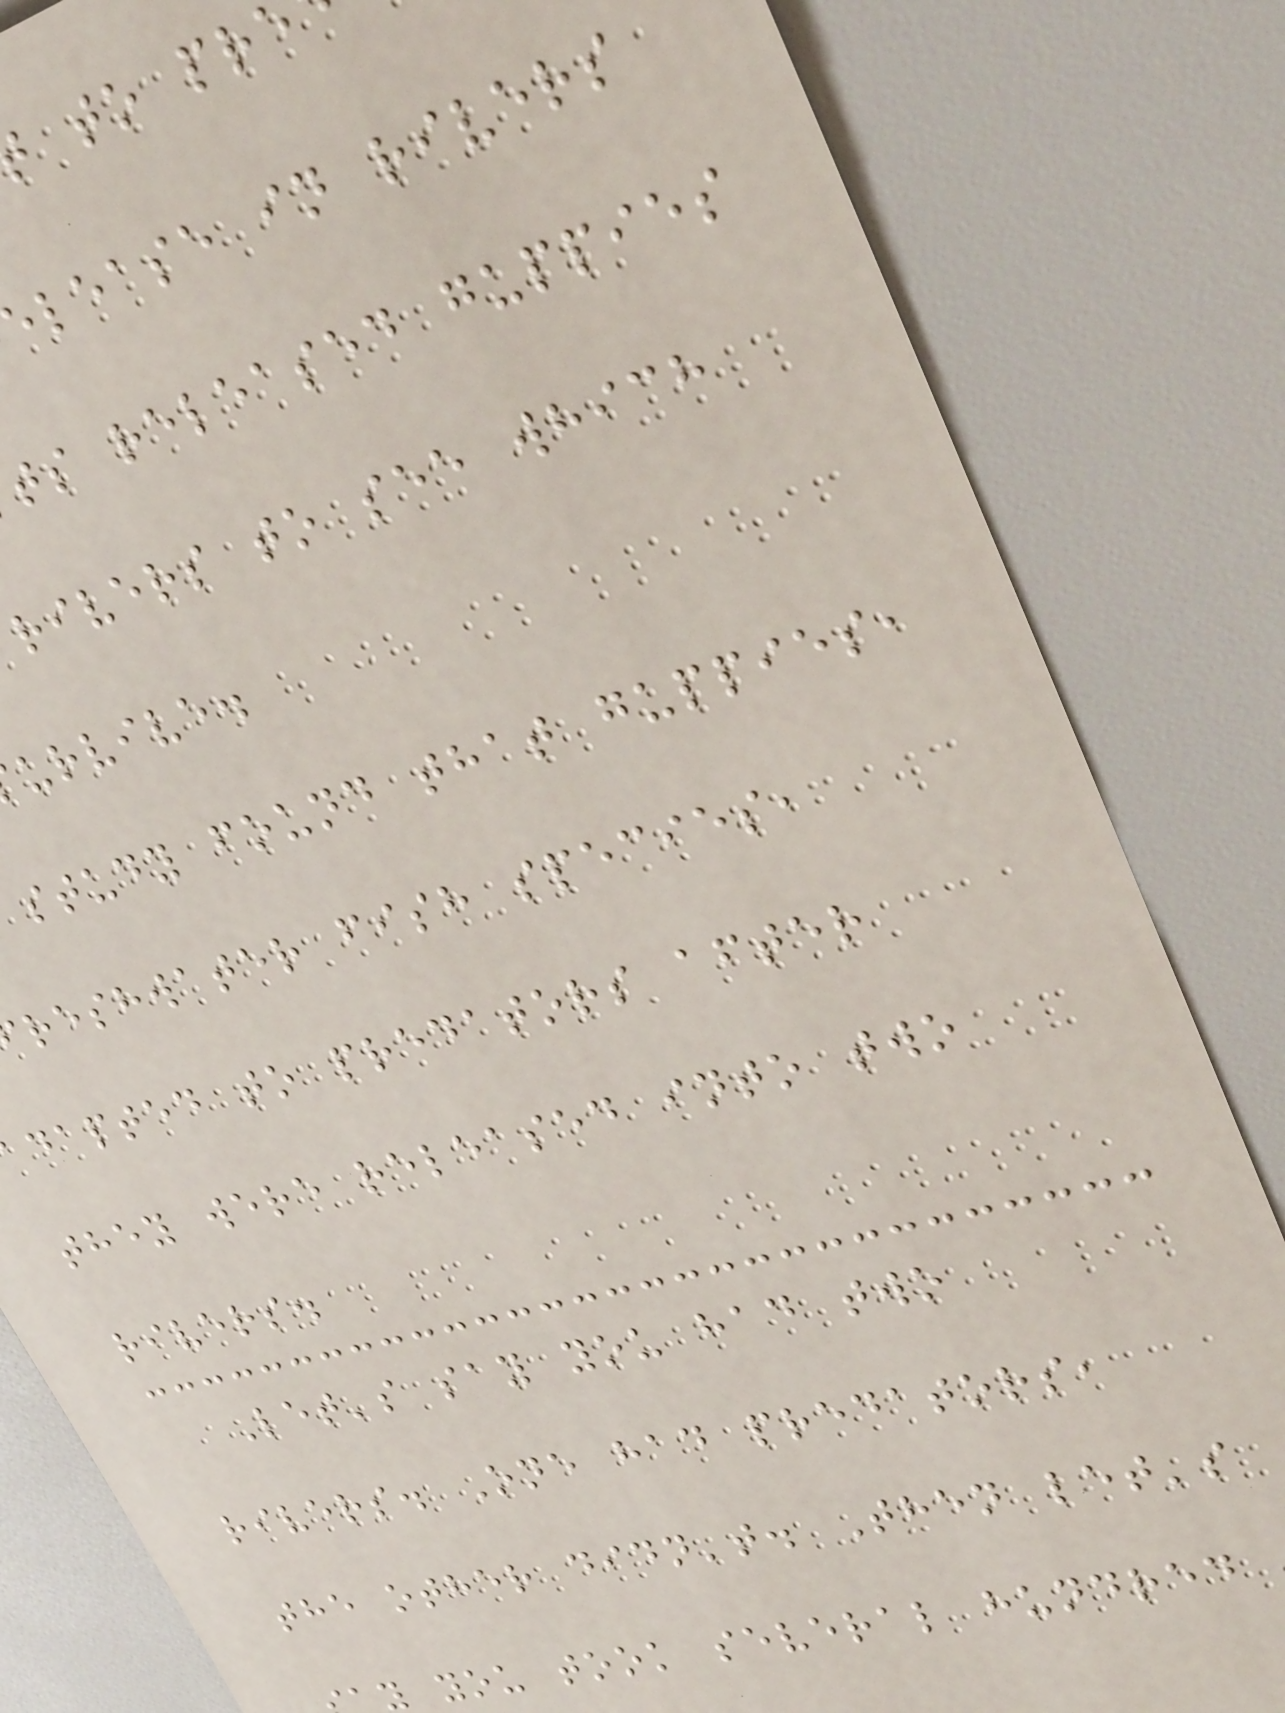lease in rivers
ts released guppies
rivers to see which
urvive.
study found that guppies,
reshwater fish species,
dapted to predators after
they were released into two
rivers.
Let's say you had two
rivers. One had predators,
the other didn't. Then let's
y you took several hundred
